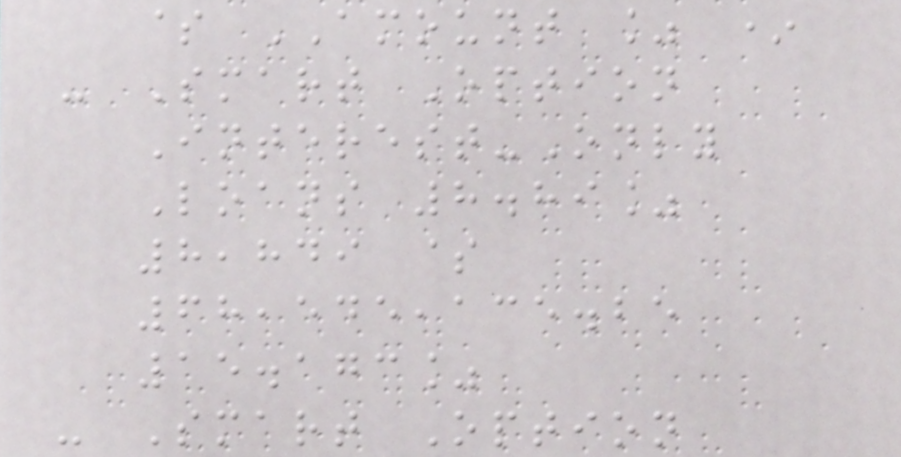$ AMOUNT % *
- Smart Option
Interest-Only
Loans 8.89%
8,849 $
68,545,135.25
15.173%
- Smart Option
